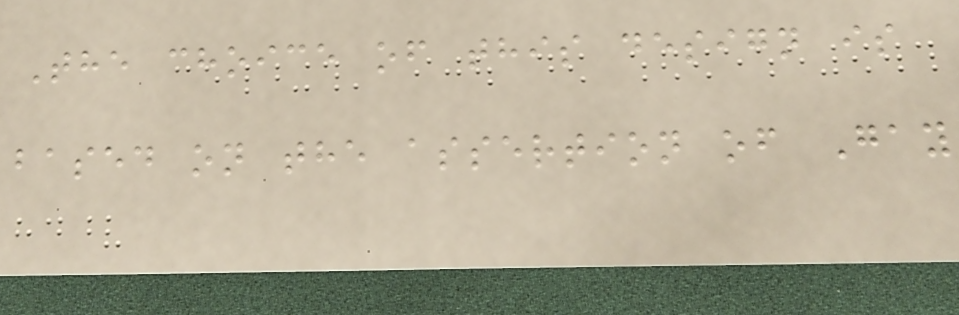The choice of this design is
based on the assertion of Gay
